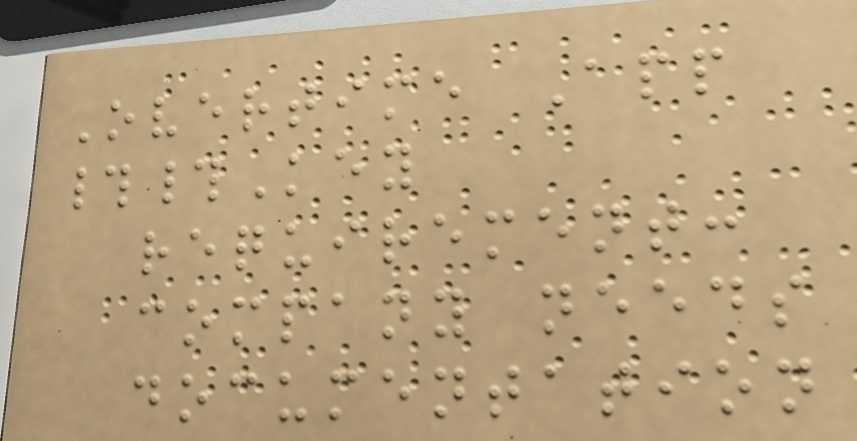Overtime App
##Key
requirement:
company needs
documentation
